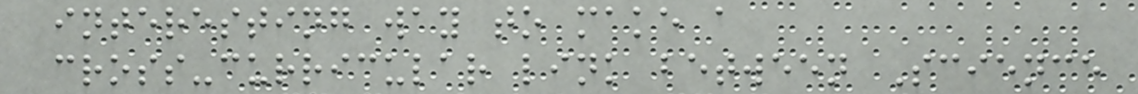interesting way to make a
cross-curricular link between Science
